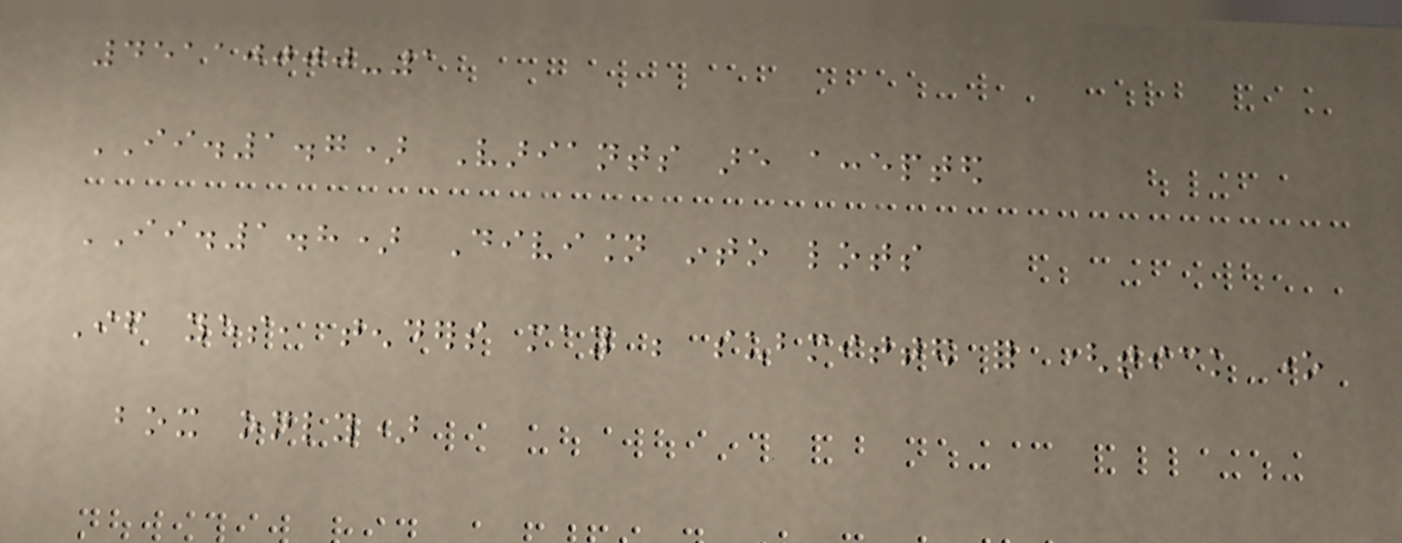45110000-1
II.1.7) Variants are accepted
II.1.8) Division into lots
If yes, tenders may be submitted for (tick one
box only)
